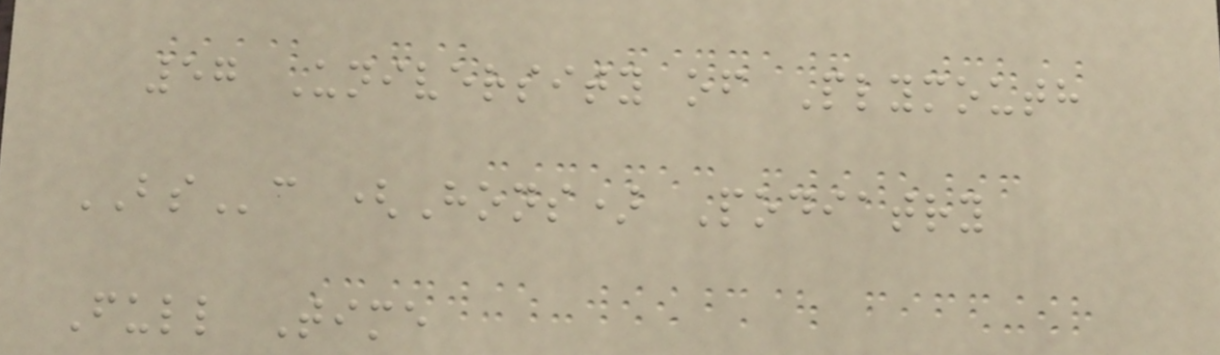57 University of Plymouth
BSc (Hons) Podiatry
Full Time
